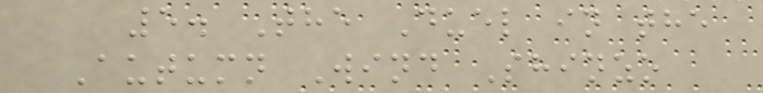5. The Duel in the
Autumn Wind Shinzo
